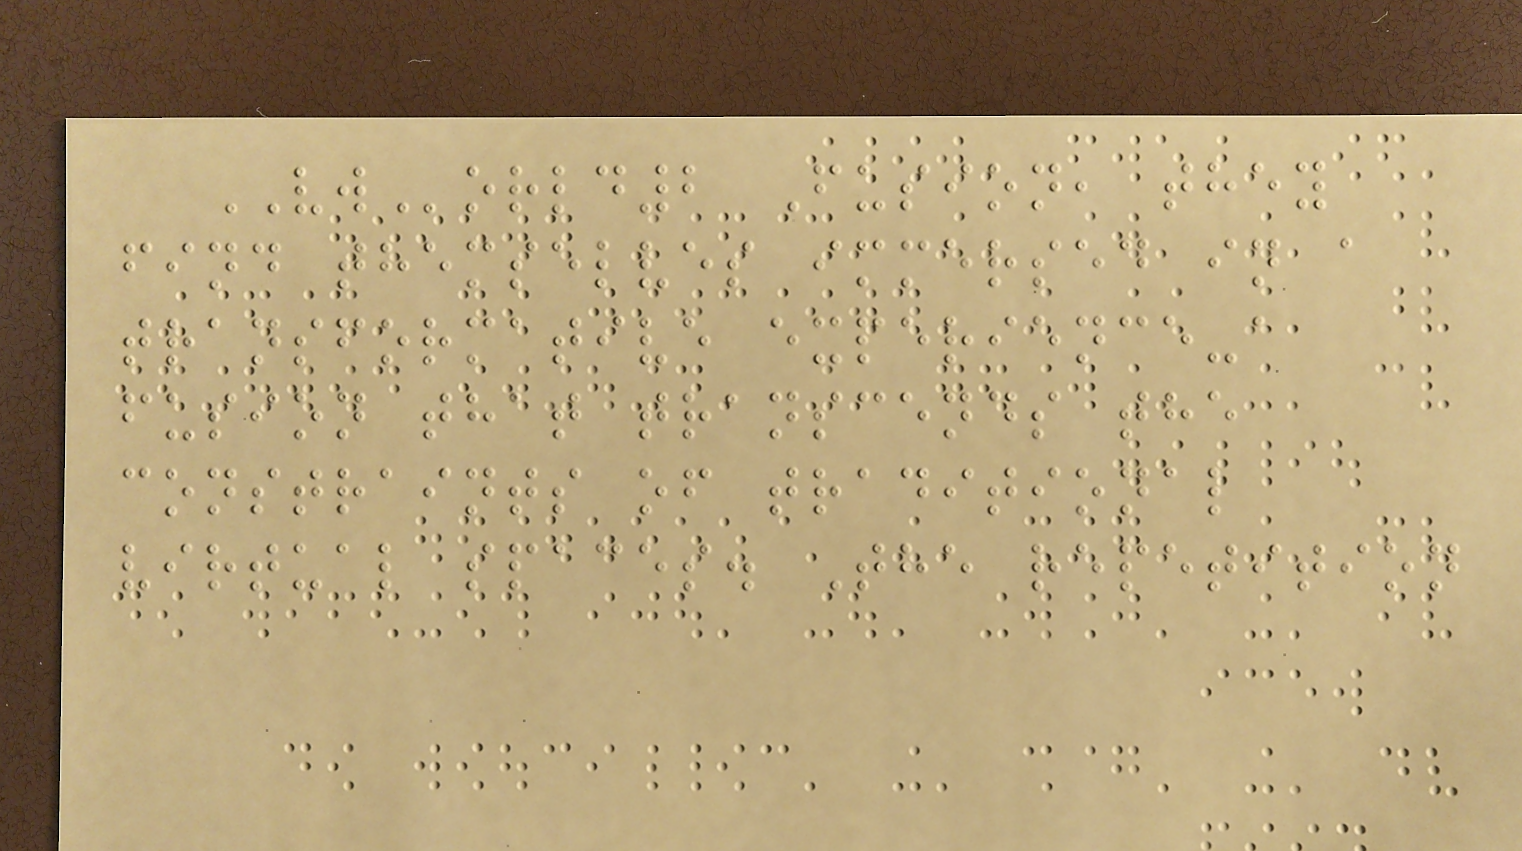VWorld2 Fusion, they
find themselves immersed in a
transformative experience-a
fusion that transcends the
constraints of traditional
virtual spaces. The repetition
